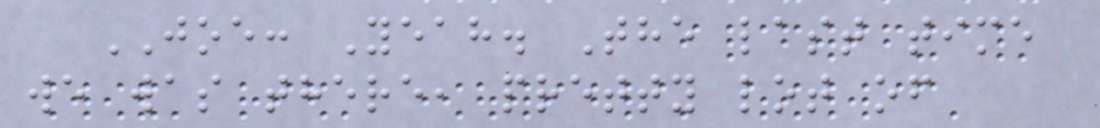JOE: Yeah. The last time
we was there, pretty lot of
